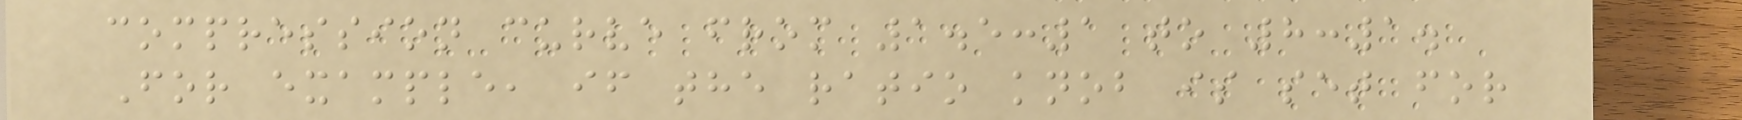compression curve from 1.5:1 to 8:1.
For example, if the ratio knob is set for
